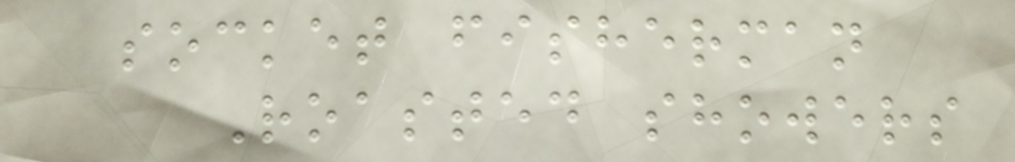socket fisherman
Roasted showers
